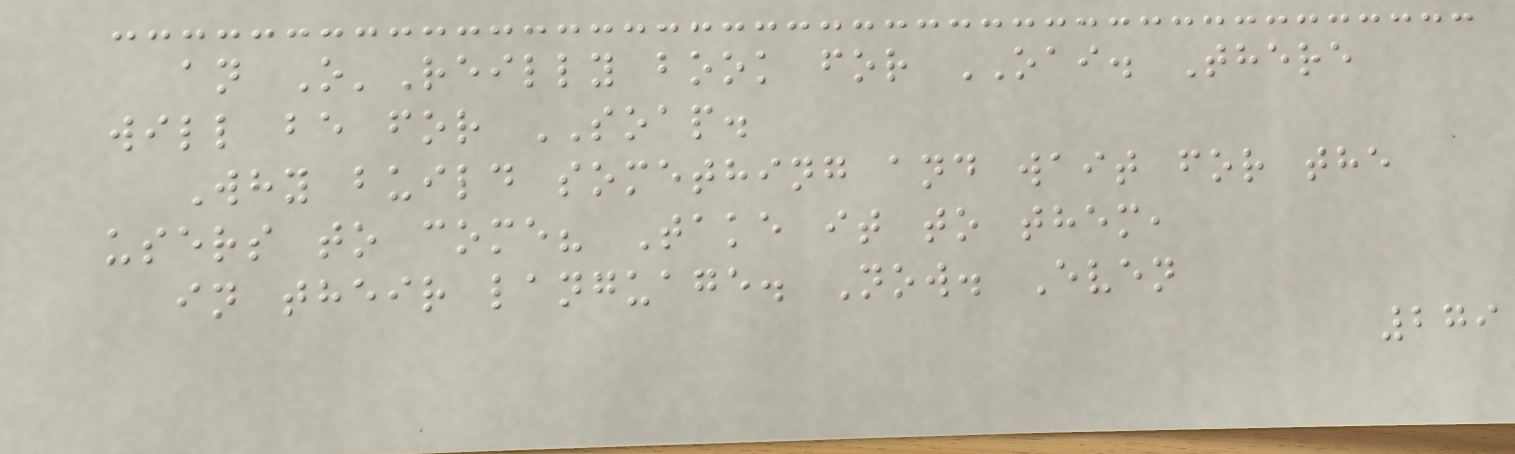an O'Reilly book for OAI. There
will be for SOAP.
Why build something and wait for the
users to come? Take it to them,
in their language. Now. Even
279
